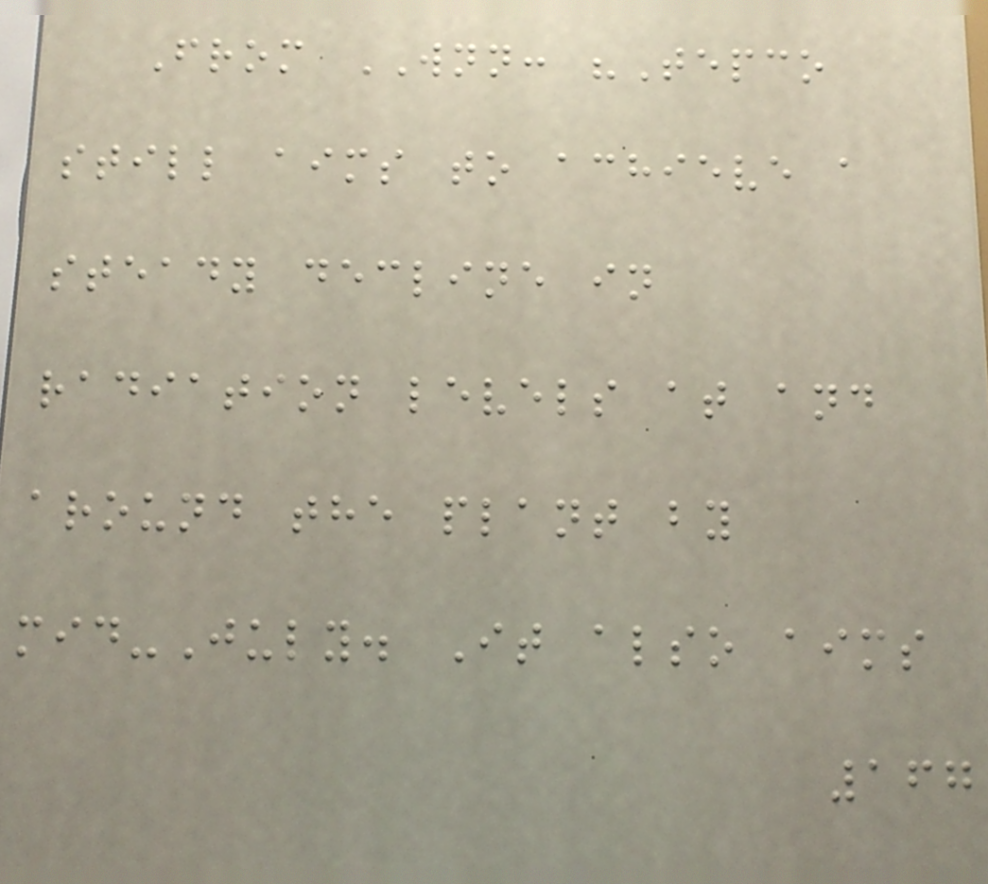From WNN: "Tepco
still aims to achieve a
steady decline in
radiation levels at and
around the plant by
mid-July. It also aims
167
